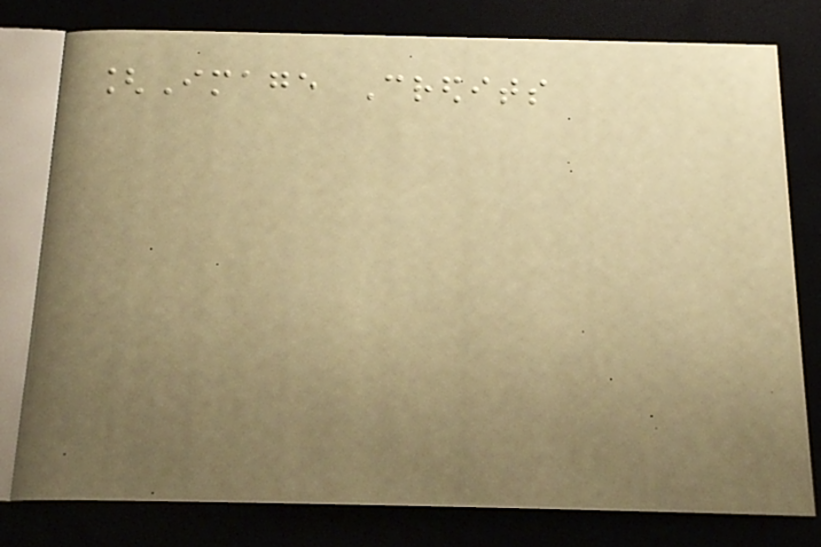[Image Credits
